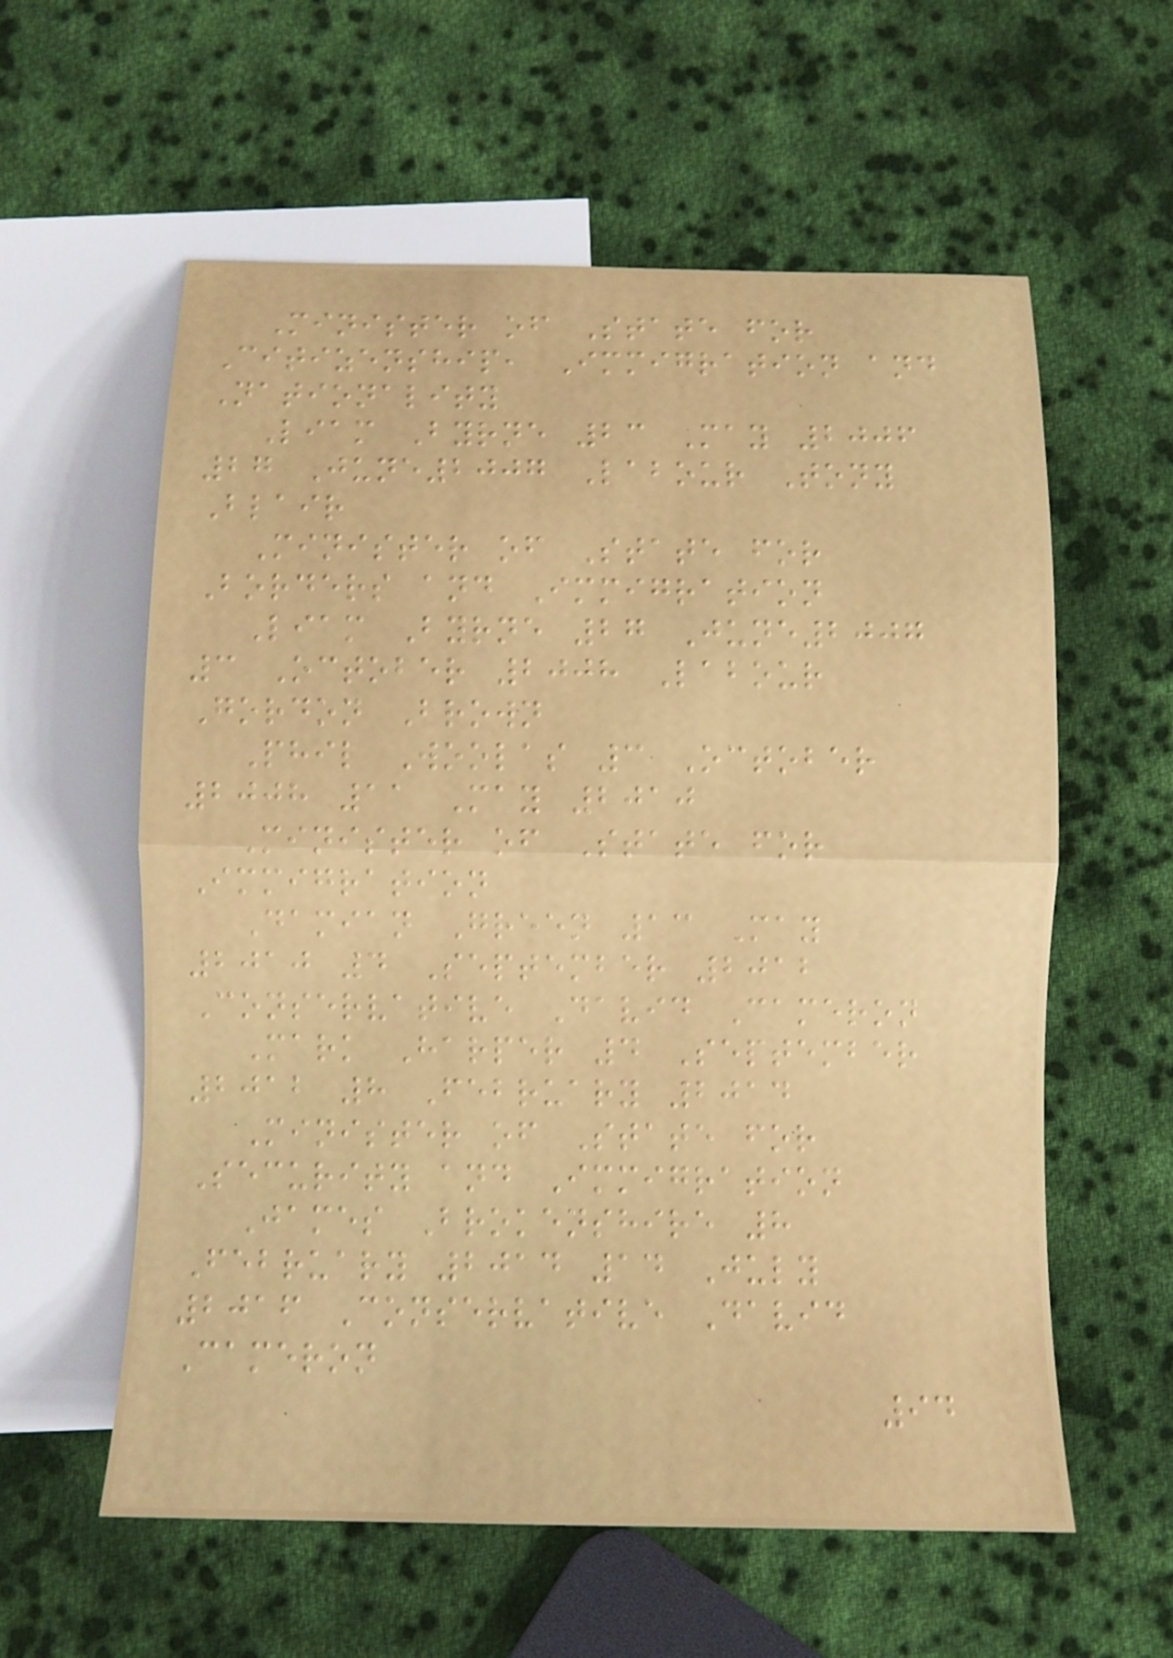Minister of State for
Citizenship, Immigration and
Nationality
Liam Byrne 23 May 2006
27 June2007 Labour Tony
Blair
Minister of State for
Borders and Immigration
Liam Byrne 27 June2007
3 October 2008 Labour
Gordon Brown
Phil Woolas 3 October
2008 11 May 2010
Minister of State for
Immigration
Damian Green 13 May
2010 4 September 2012
Conservative David Cameron
Mark Harper 4 September
2012 8 February 2014
Minister of State for
Security and Immigration
James Brokenshire 8
February 2014 14 July
2016 Conservative David
Cameron
94
